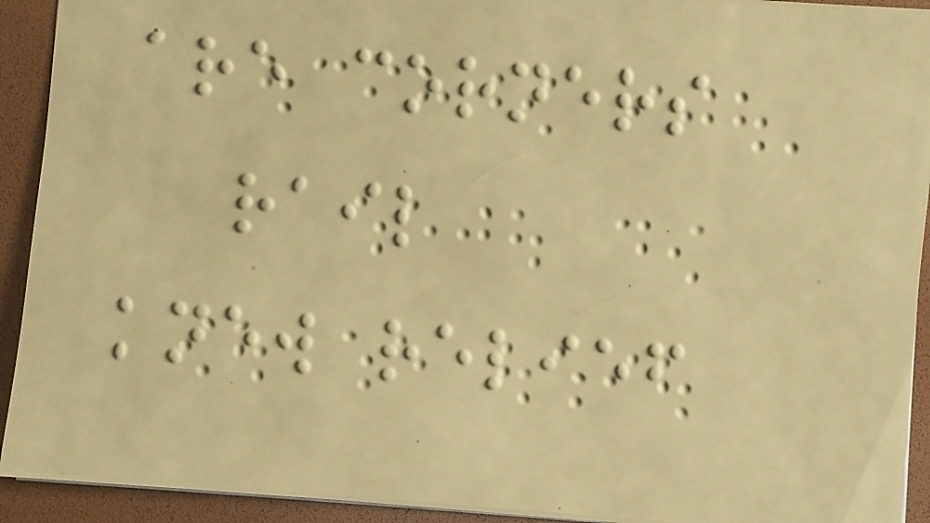are corners
rail
knew relief
